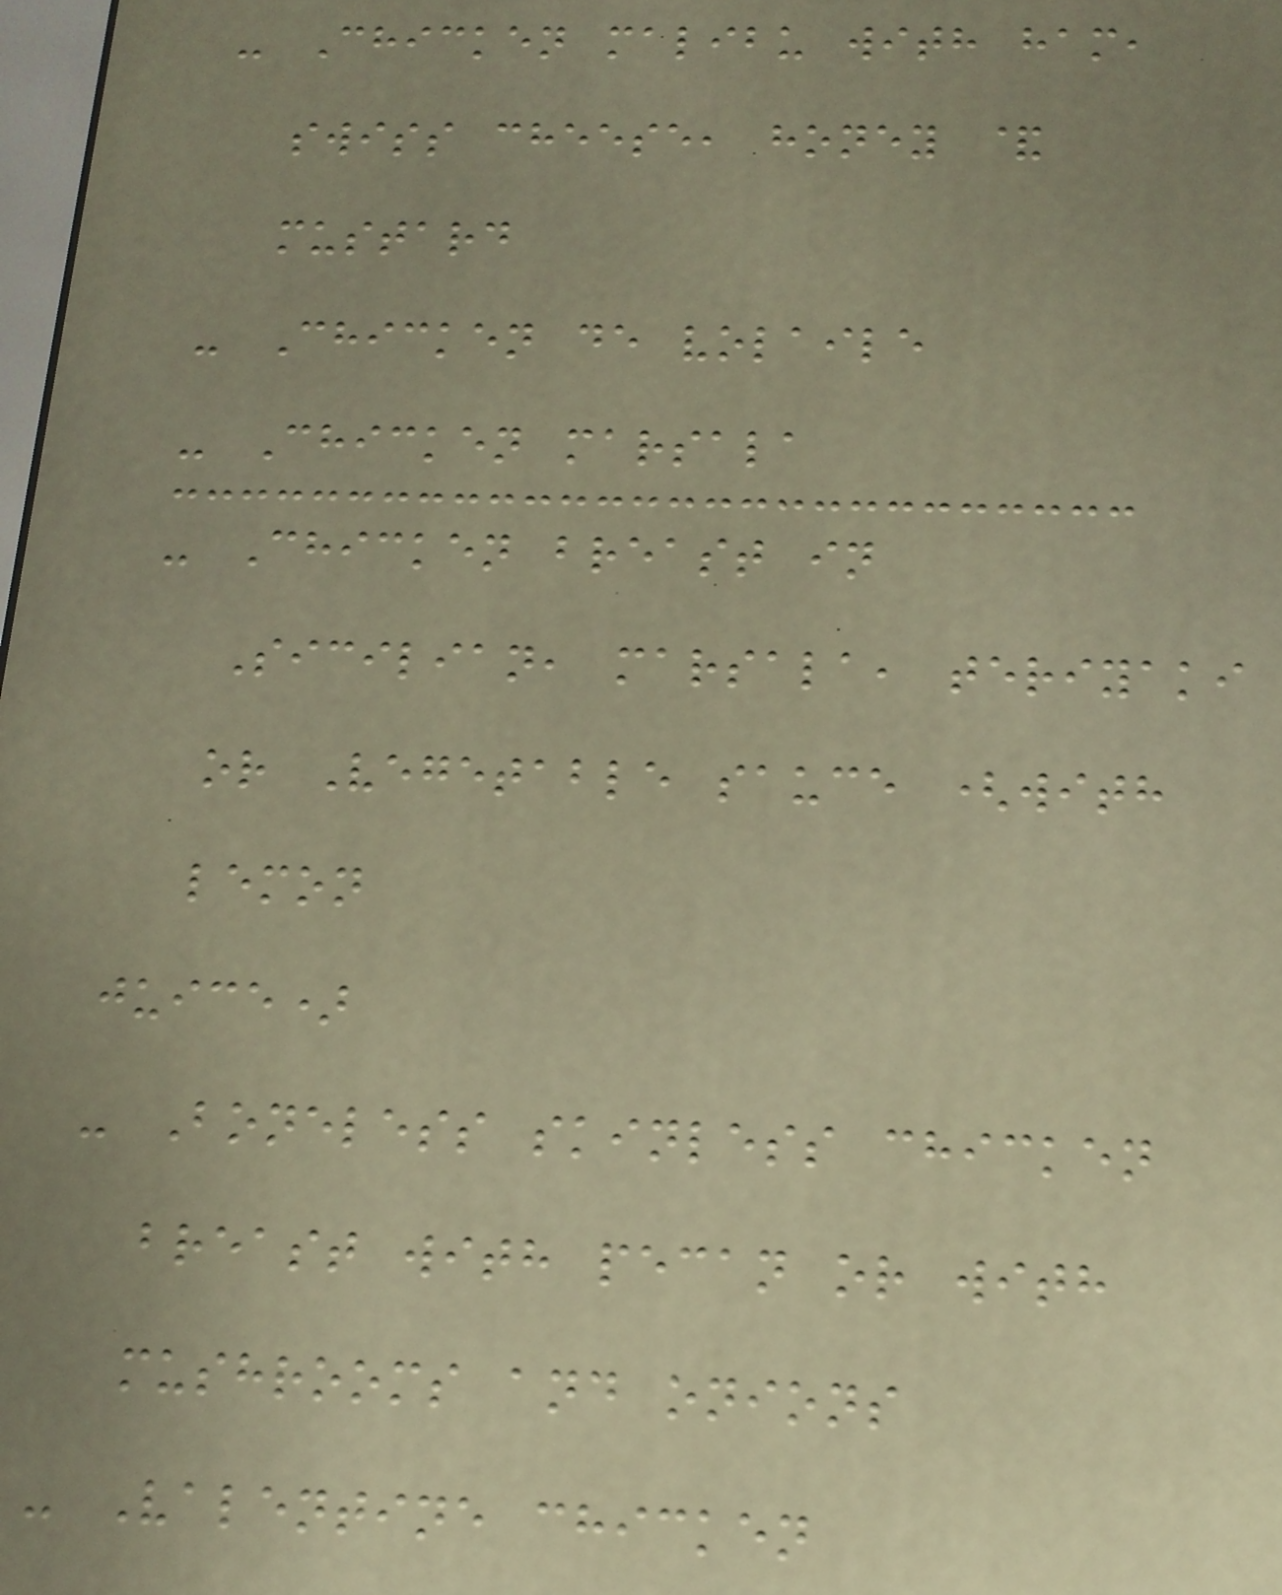- Chicken malibu with ham,
swiss cheese, honey &
mustard
- Chicken de volaile
- Chicken marsala
- Chicken breast in
Sicilian, marsala, teriyaki
or Vegetable sauce (with
lemon
juice)
- Boneless skinless chicken
breast with pecan or with
mushrooms and onions
- Valentine chicken
